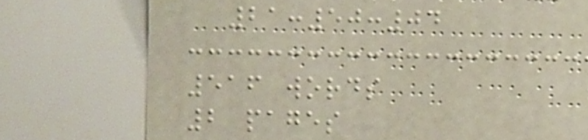21:50:04
516 words
2 pages
